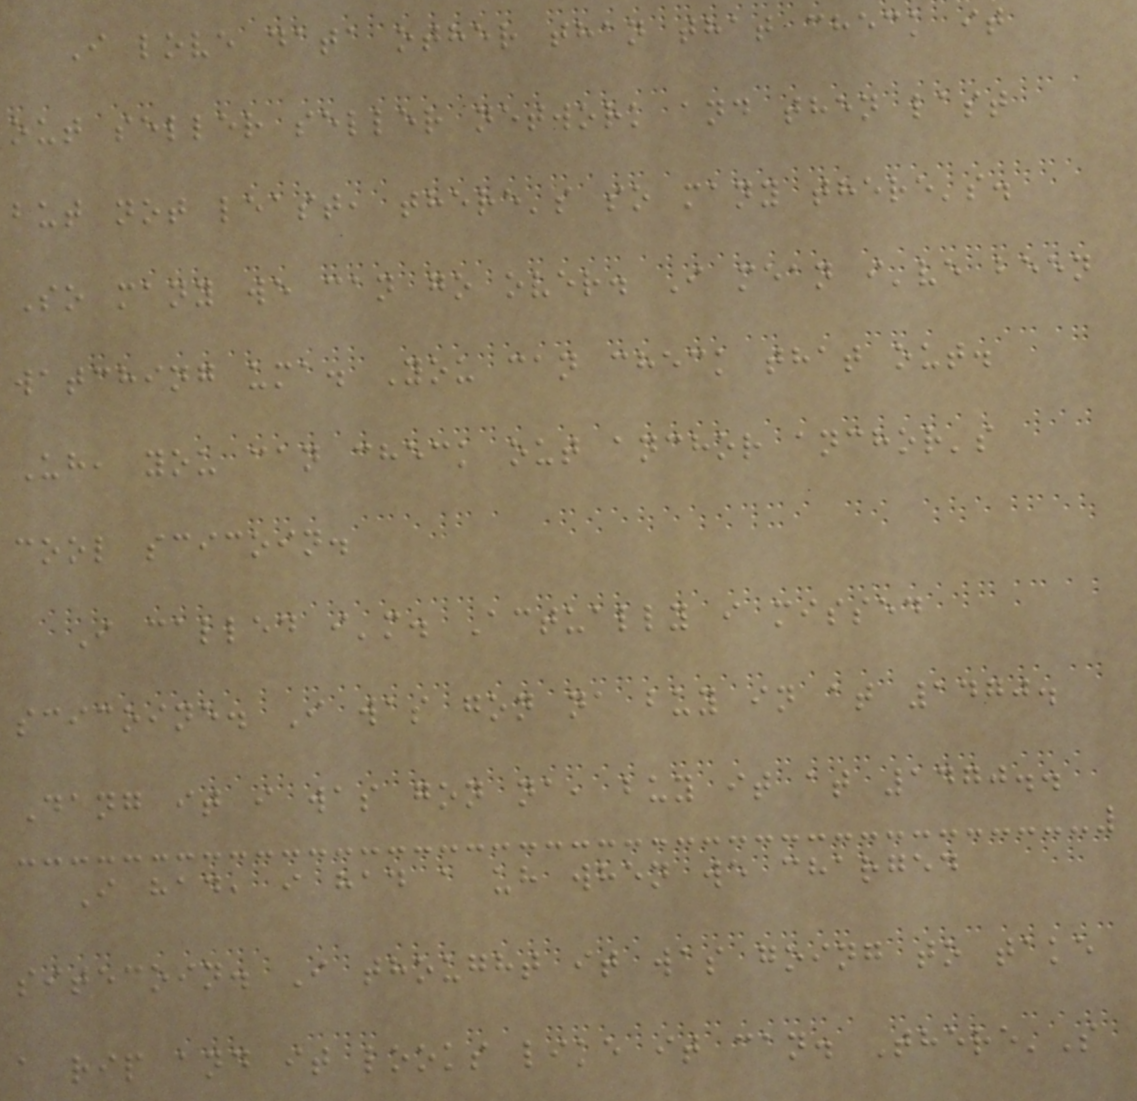I love data other than that check it
out seller seller network and then last
but not least, there's so many there's.
So many we can go over. I mean i've been
watching uma. You can check that out.
Uh, you can check out anchor anchor's
cool scicoin.
I called i'm. Actually i missed
scicoine. I was gon na buy in at 1470.
Dang it i was gon na, buy it at 1470..
I had, i had a uh when we charged
sitecoin. I thought it was going to take
a rip and it looks like it can. There'S
